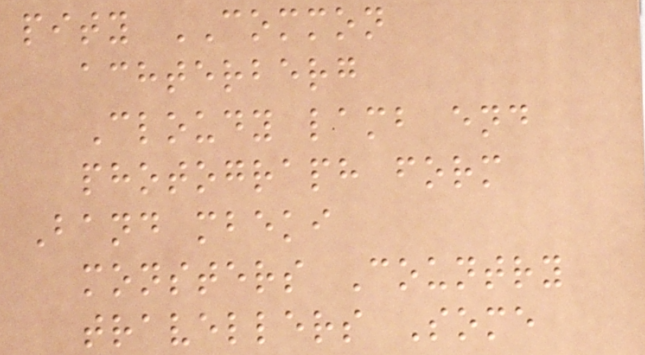pity COMMON
achterberg
Cloudy lamb end
photograph form
Band mbeki
monsters Country
travellers Some
